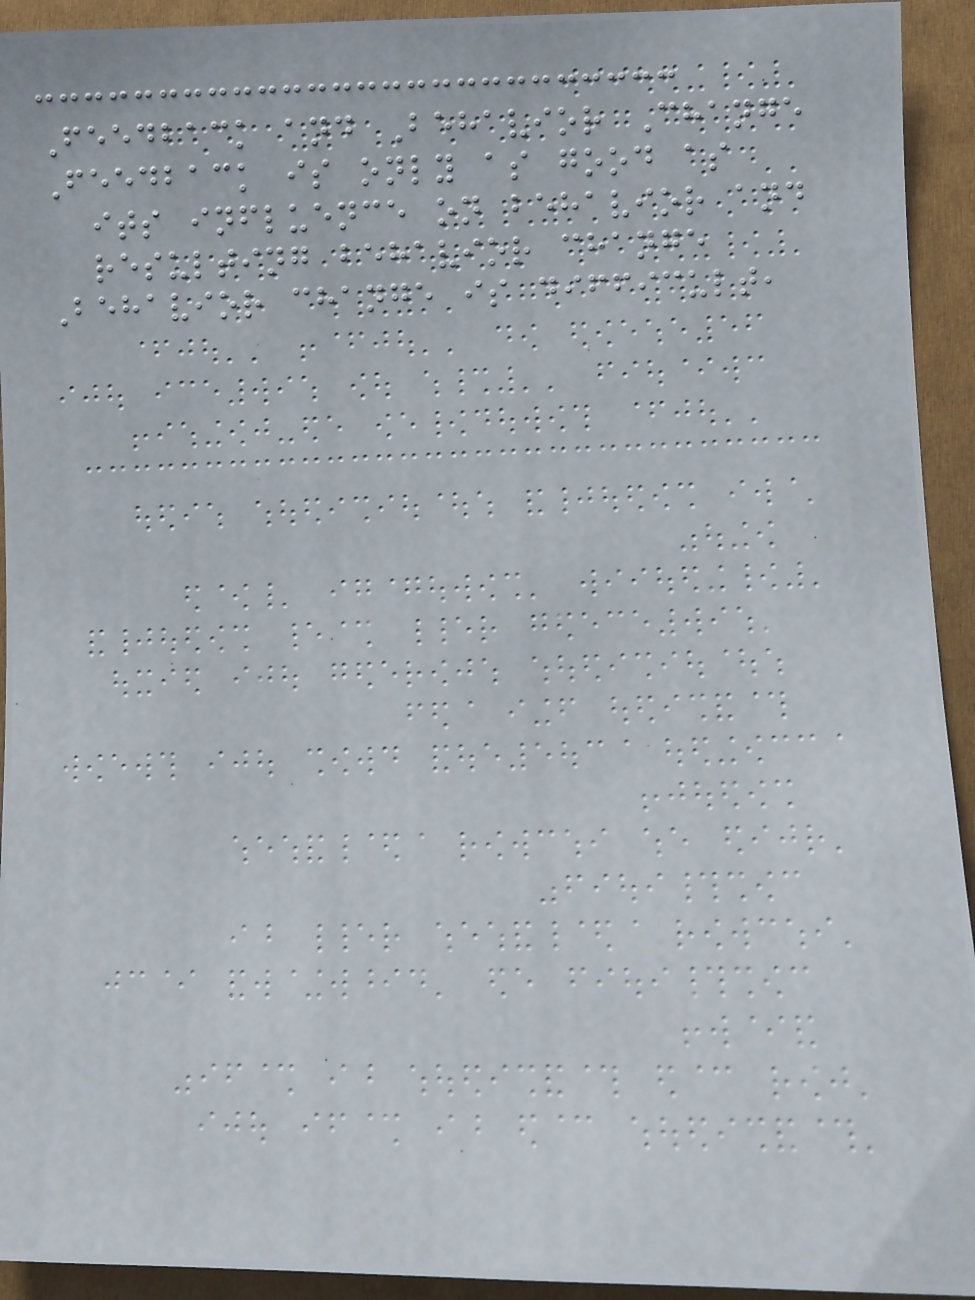Feedback and Behavior Change
Feedback is only as good as
its influence on behavior and
resulting behavior change
Behavior change is difficult,
